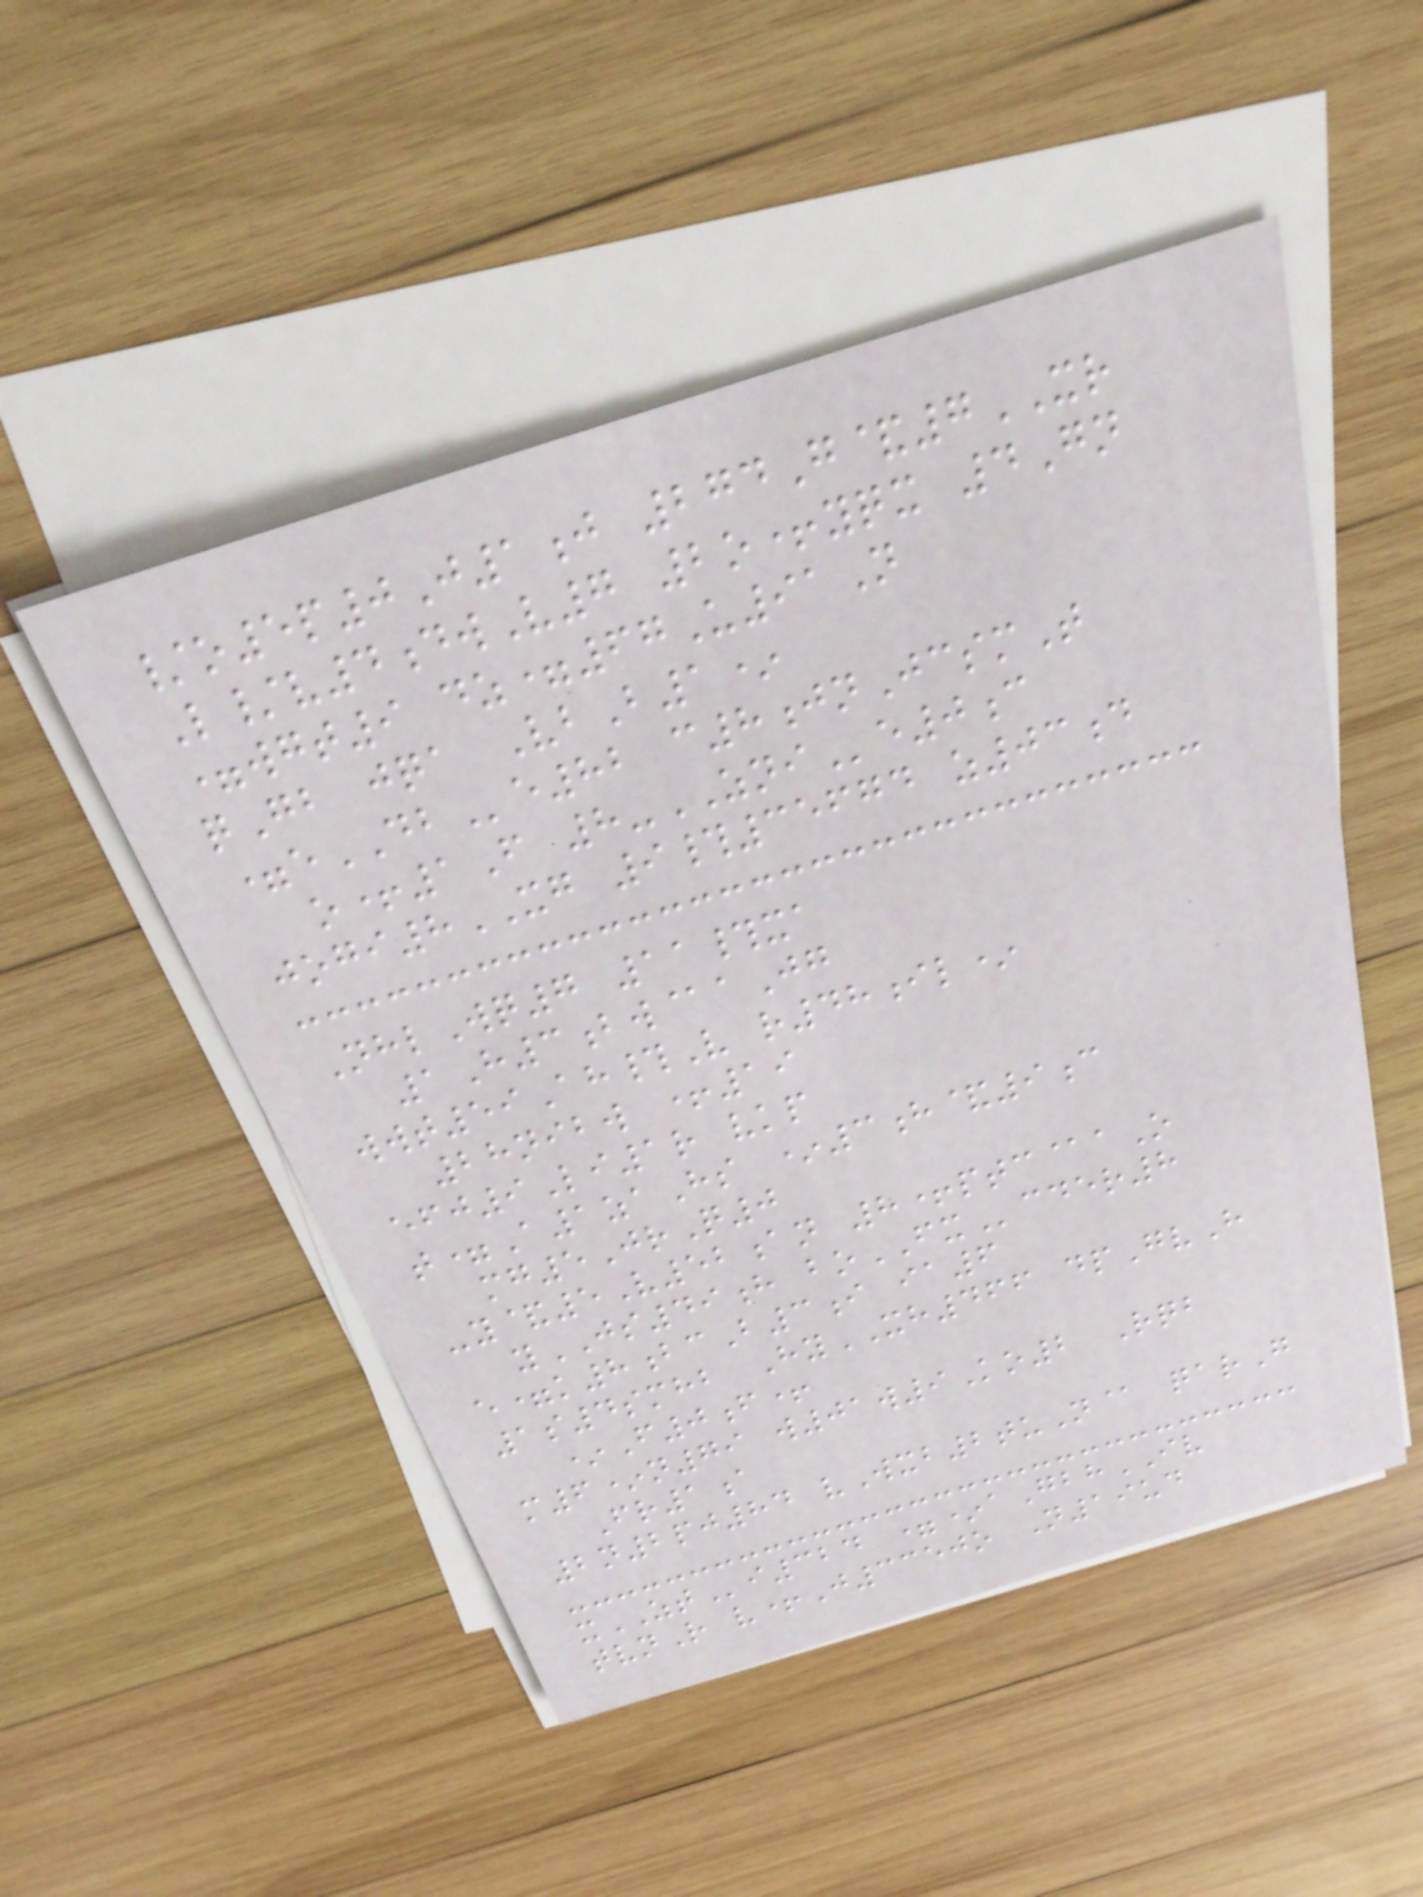/o5p0J1j 274G&7XR
L/v4dwV7 2o+yqx 4Gn
=wgt9 dz=67U91N
qGb jqa VbB1*
=eDBe82 c8jnJcsmT
o+1F 8-ZNIe0c
jogi8XG 9#35674 z03d
NhlWq7 11#xa
1H3bw@aJg
wwt59Ah#V r48il*
28nibw +19
efj9Li1r vkp
t=A1zaHs *3h&9c
mg5JrQ0
-y&5V52an 8+ptc@aO
yJS49h boFXcder8
e=k8bcB3i ia6
1s4smhb HyXH466 dpGvH
*F0f+
m6*n79 w01w9Ko2 Rqb
Fr1a
2n2pj84 vWxb2tuN@ qarG
xZTi324 =*aGbhIV
tvnR v+J3350o N19ud
